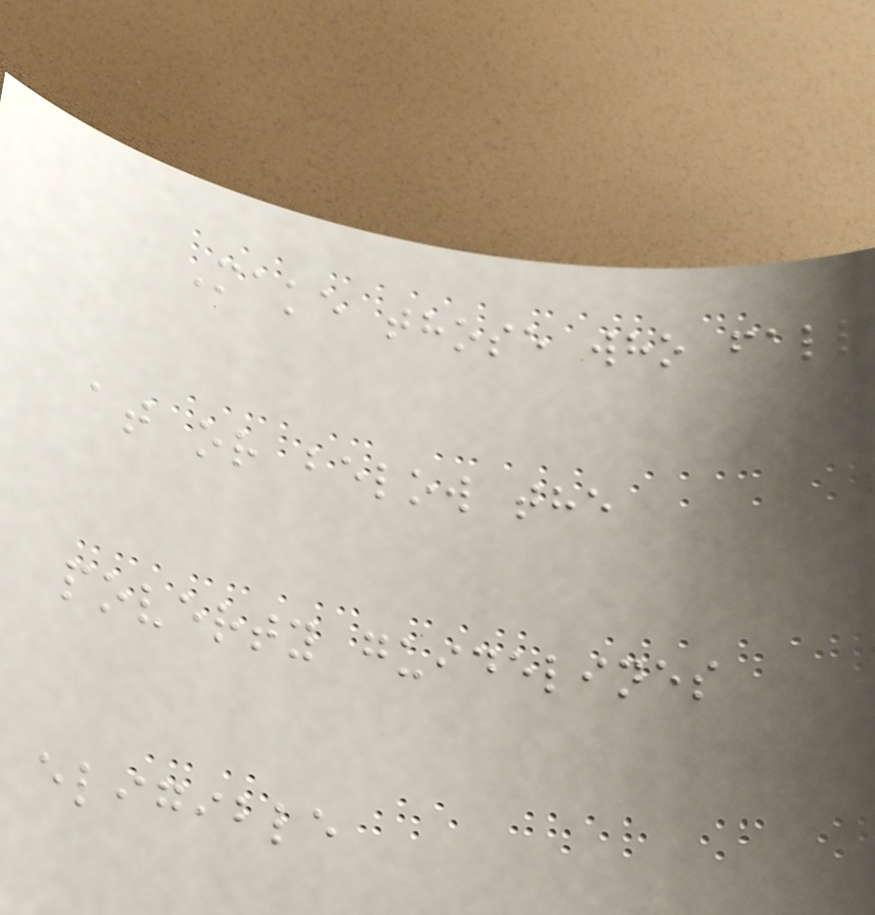Make those who fall
at or below the
poverty guidelines
eligible
